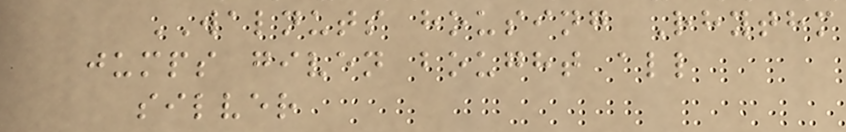WALNUTS housing Rhythm
jumps given bought all
silver
